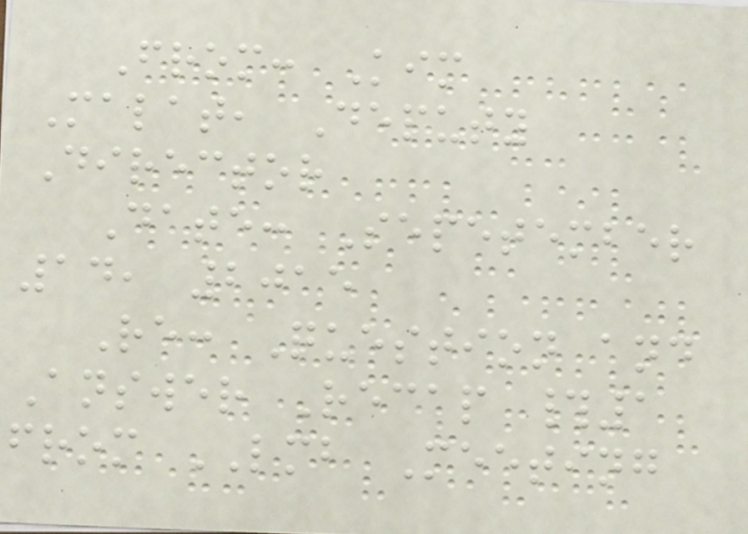From: Kim
Malat, Deputy
Director
Date: Sepetember
14, 2015
Re: Question and
Answer Recap #1
from LMB Meeting
